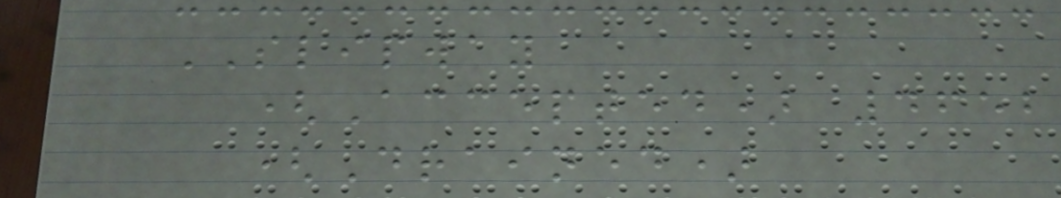SLIPWAY
(Accepted) 4652
(Drained)
